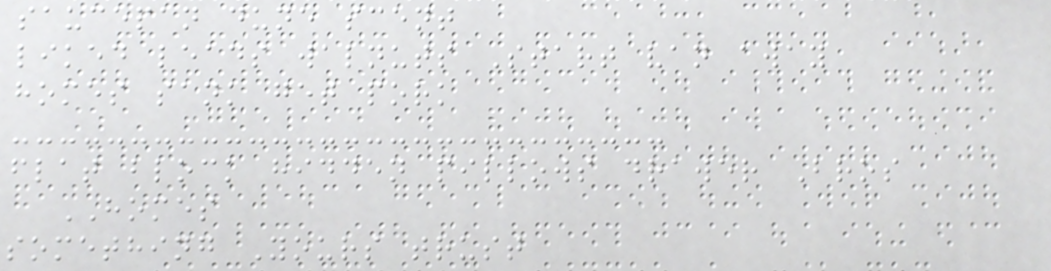saucepan dune scent
liked leads walnuts Start van away
homes sank get pork
flat block hidden pillows drawer Bros
HOMES
something Yours trust
